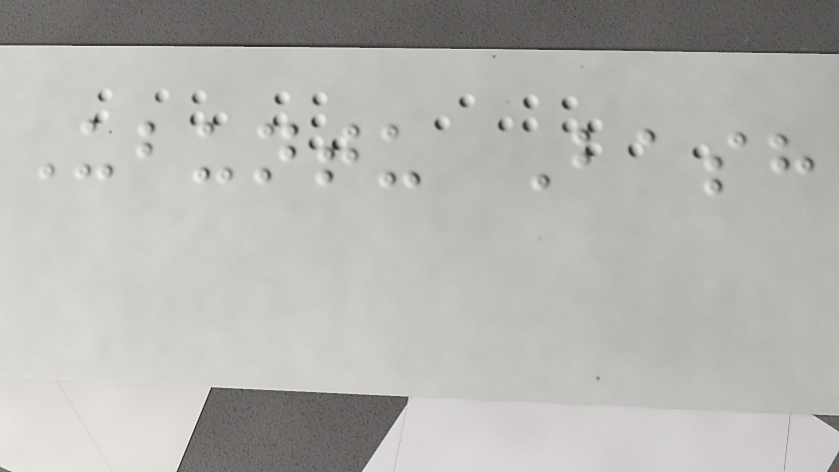Ubuntu Bash
